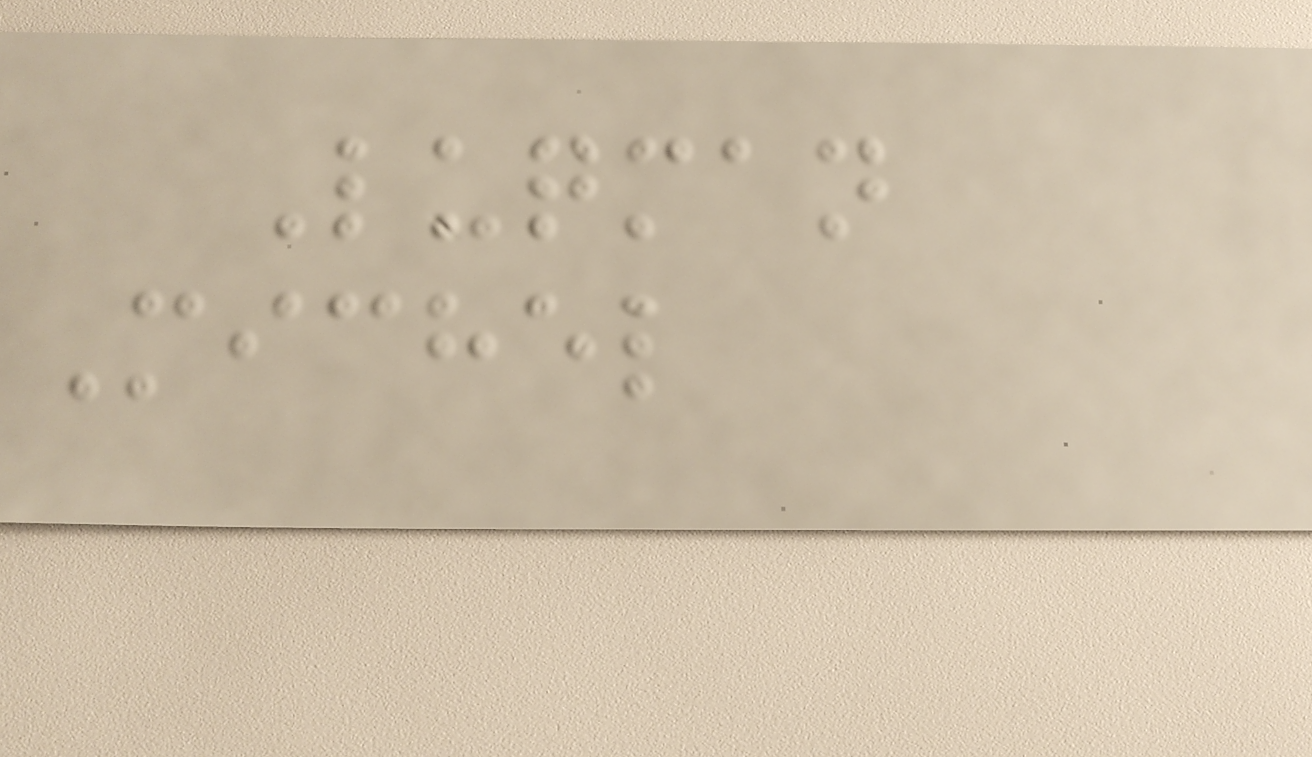Luqman
Michel
